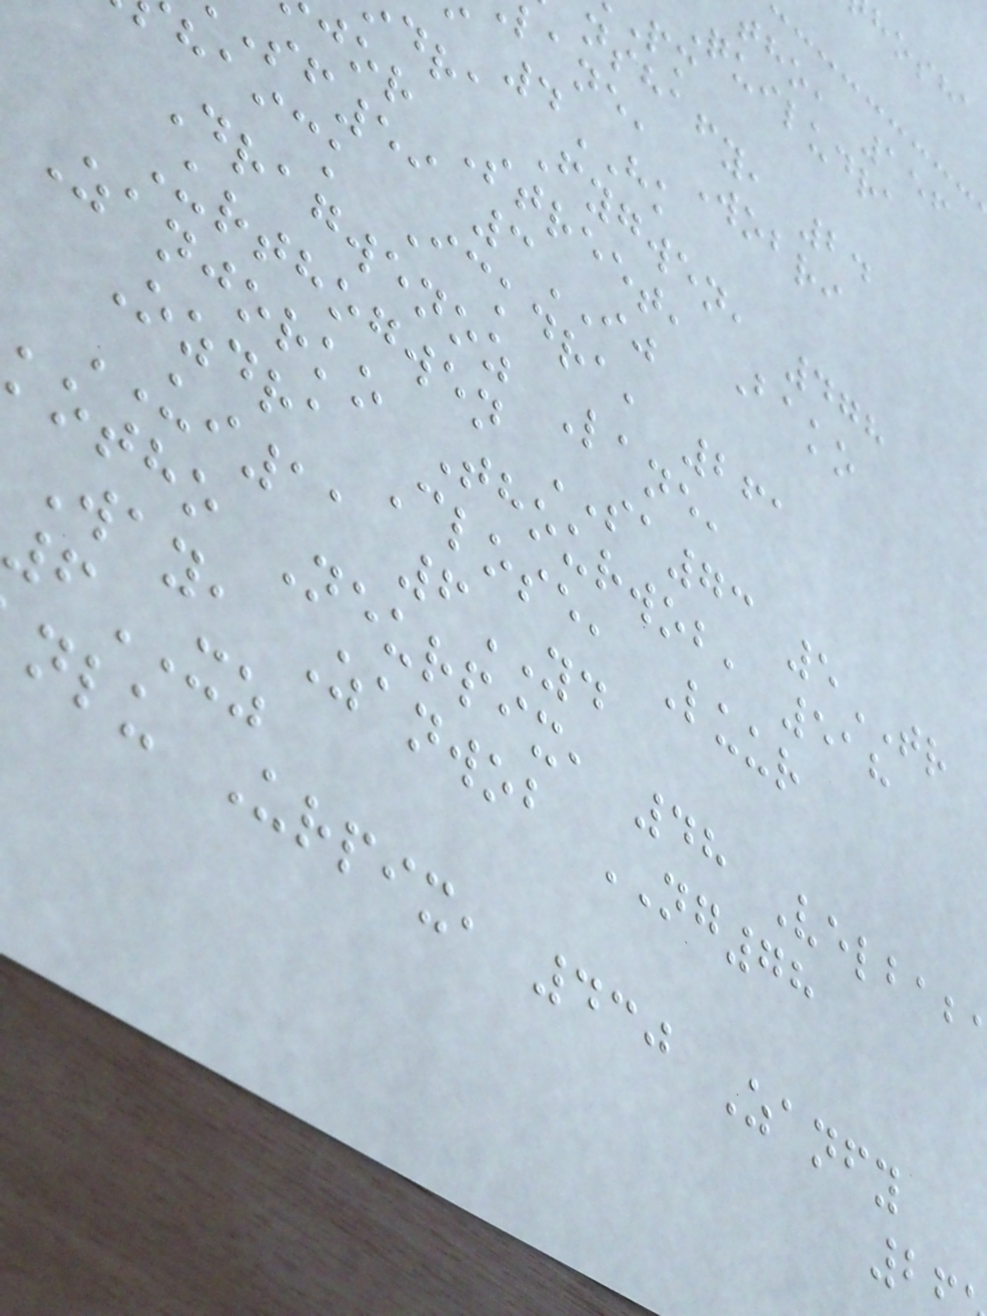tho, 156
Quiludra
nshafy, 24
lane, Wobri
4HK
dra Fygwen, 478
jor Street, Bako
sf59 3IJ
haick Ickdra, 261
Dragwenoz Lane,
Urthogwen SA73 5TR
Zanjorko Thourwob, 518
Ozdra Close, Luur
UI11 6YD
kotho Neurpix, 48 Velbab
Way, Zanwob NG78
6XZ
nlu Urpix, 430 Zanfy
